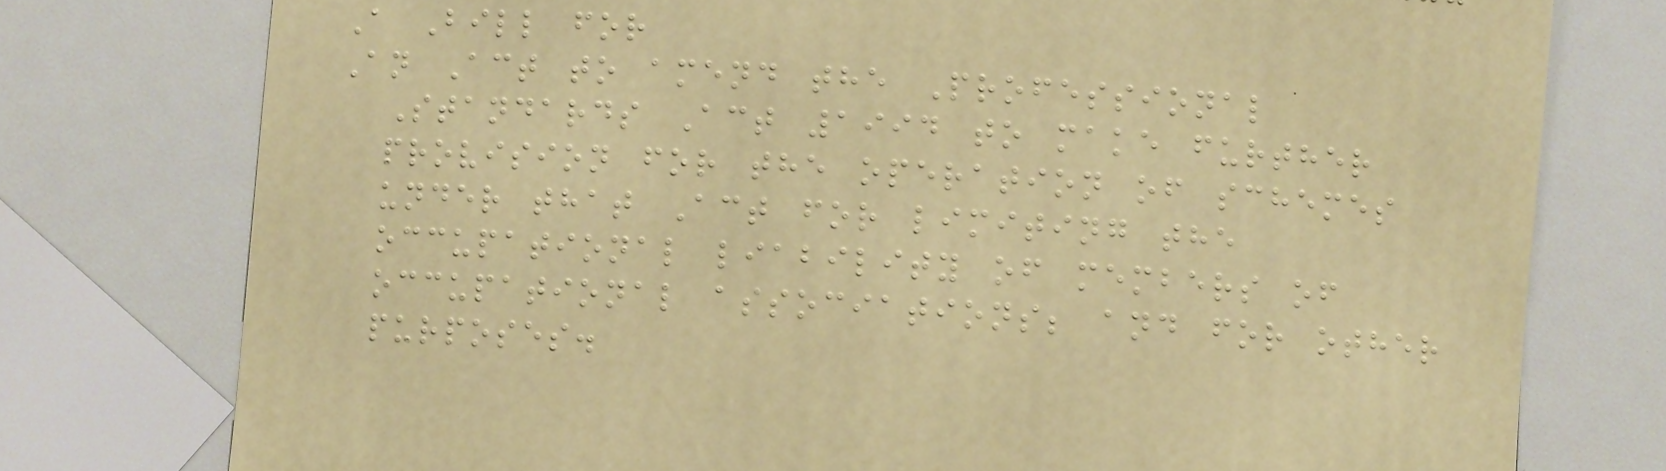A Bill for
An Act to amend the Professional
Standards Act 1994 to make further
provision for the operation of schemes
under that Act for limiting the
occupational liability of members of
occupational associations; and for other
purposes.
